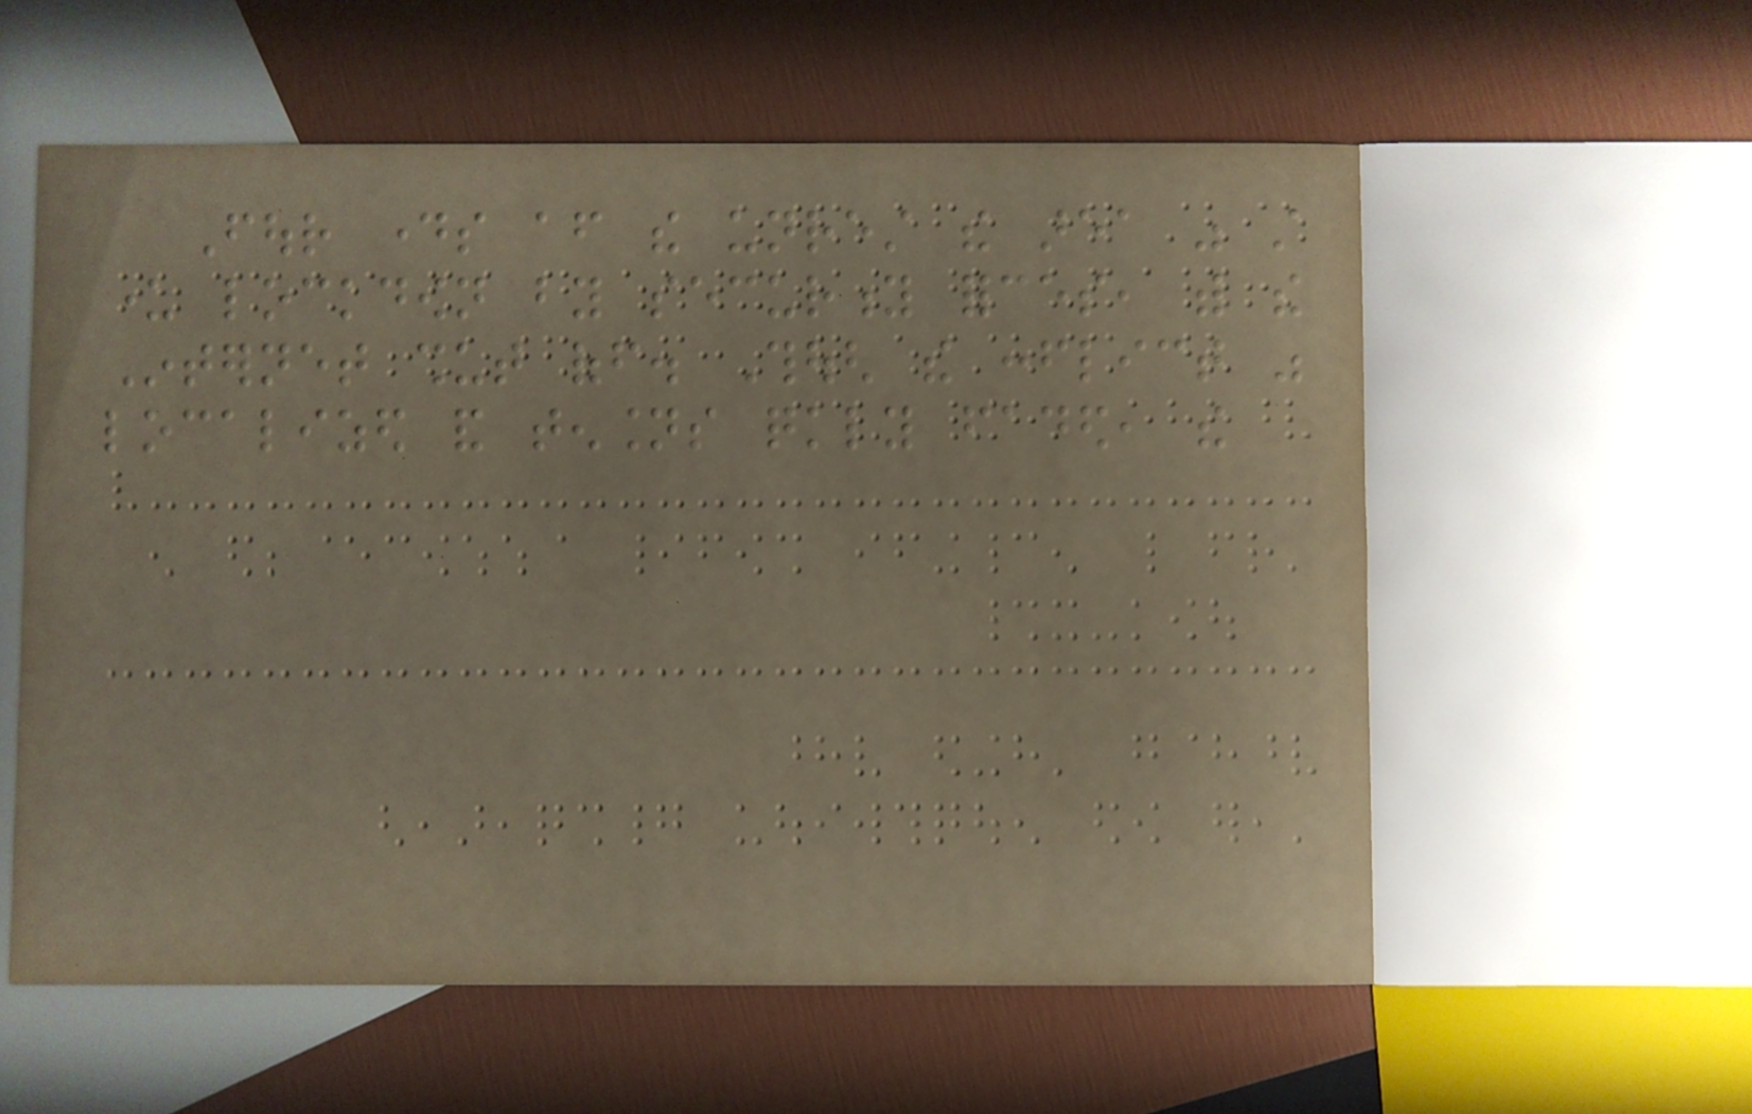Four days after the unrest the area was still
under lockdown by security forces, with the
Internet shut off. Though the conflict was
localized and tensions quickly faded, the
